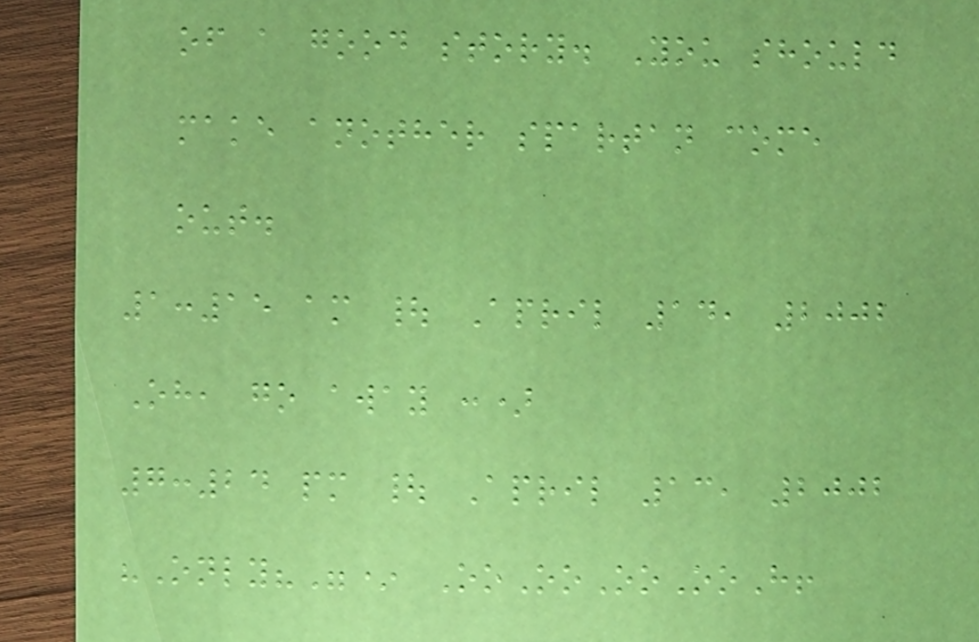of a good story. You should
make another spartan come
out.
1:15 am | April 14, 2002
Oh, go away :)
7:24 pm | April 13, 2002
"Only?"* OoOoOoOoH!
